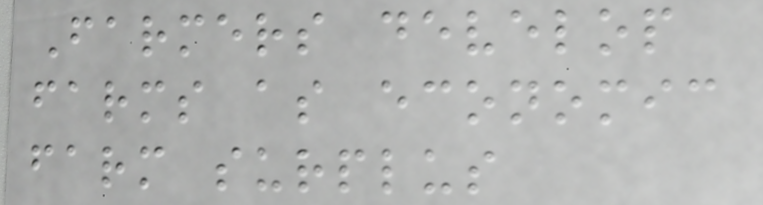Farmers develop
farms as economic
farm surplus
